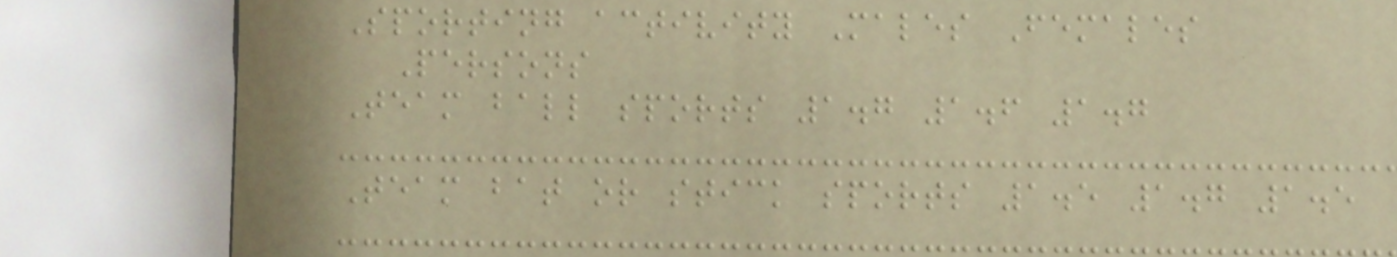Sporting activity Males Females
Persons
Team ball sports 1.7 1.6 1.7
Team bat or stick sports 1.5 1.7 1.5
